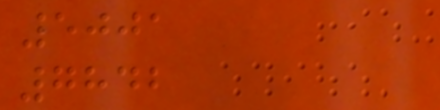5001
7842
